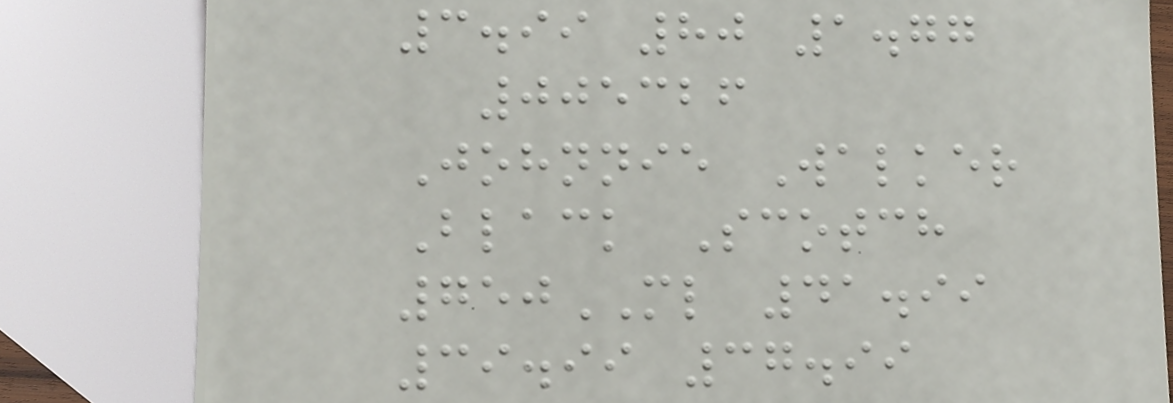3.99 80 1.77
005326
Johnnie Walker
Black Scotch
750ML 41.99
39.99 37.99
